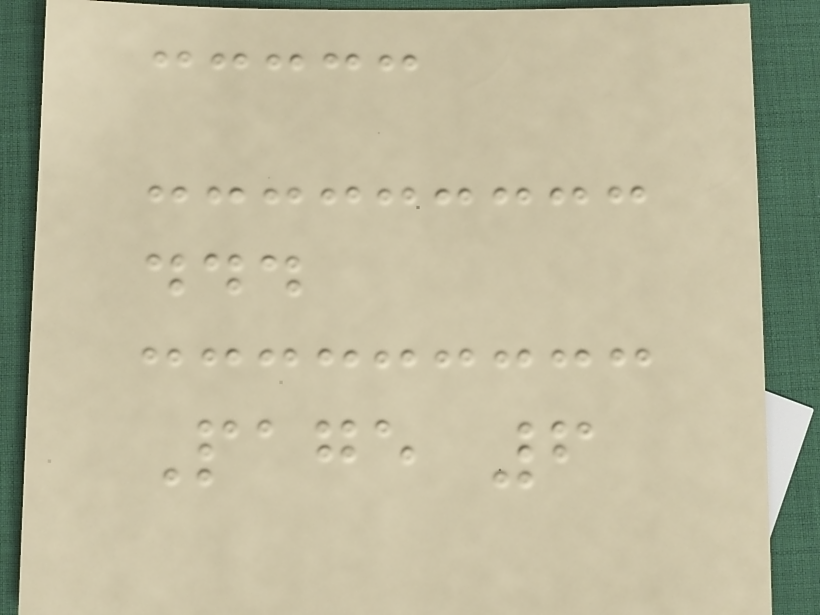...
Page 6
